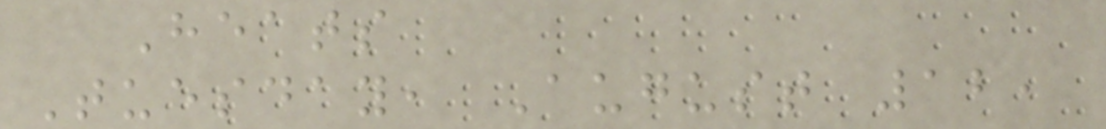Heats
Tuesday, August 12,
